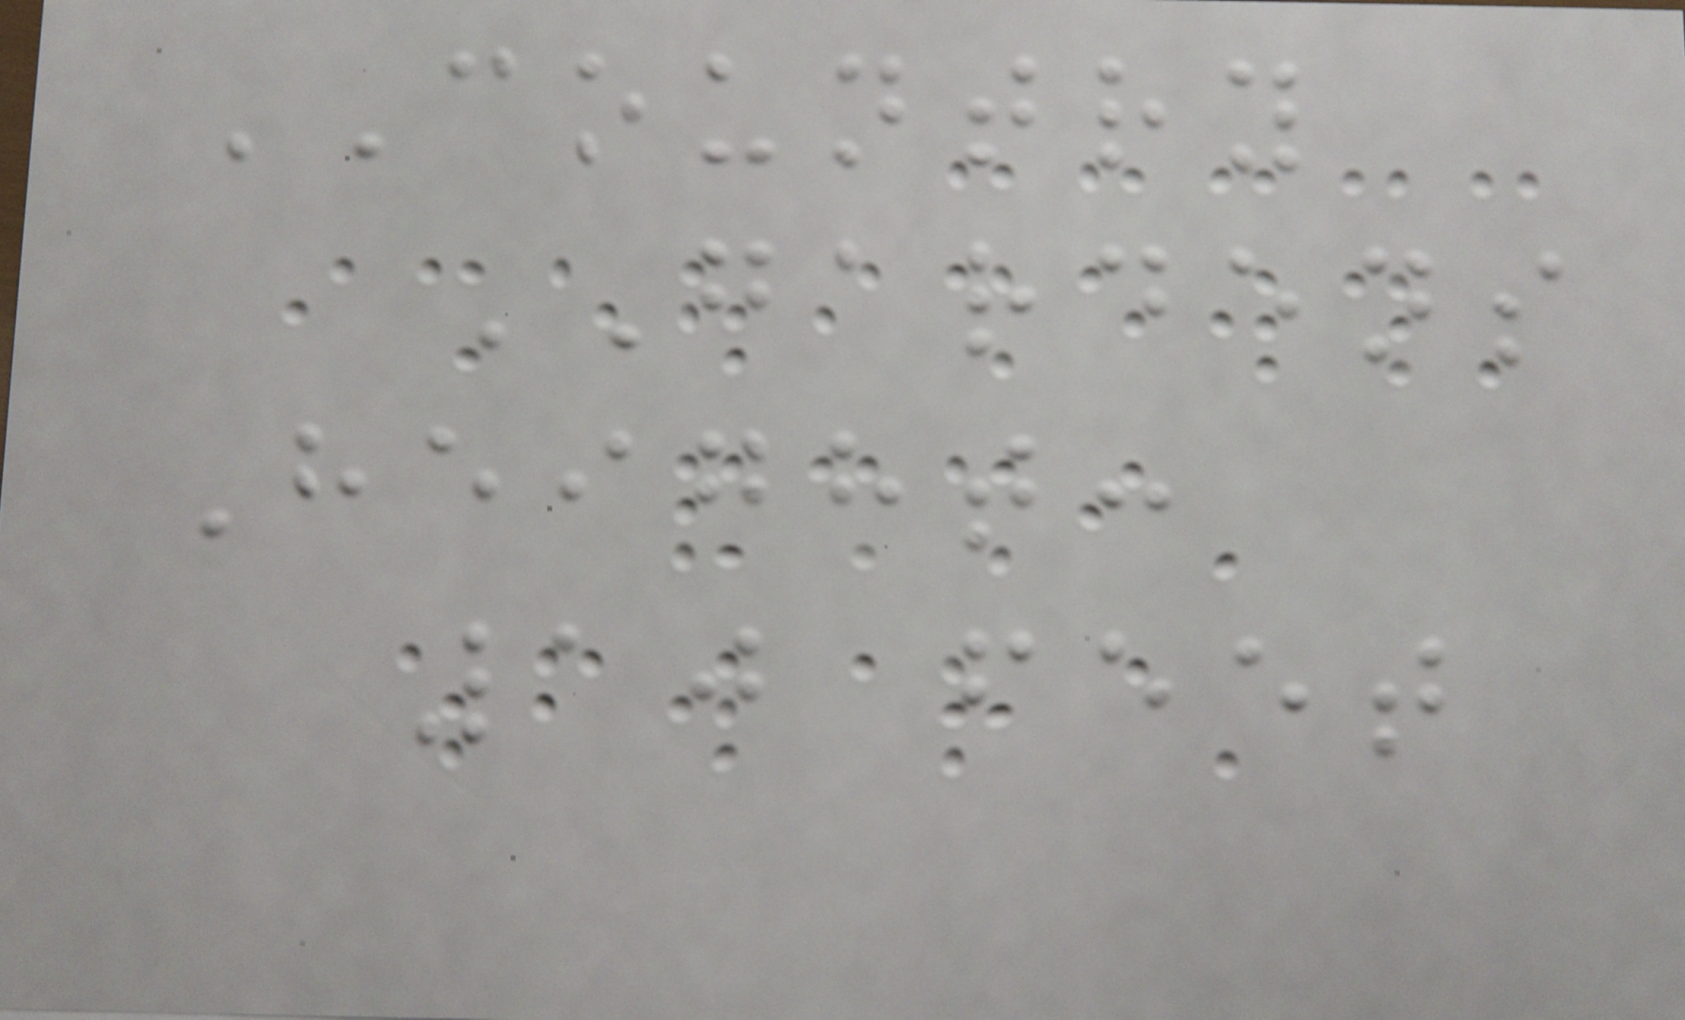COUNTRY
GARDENS
Height:
10 feet
